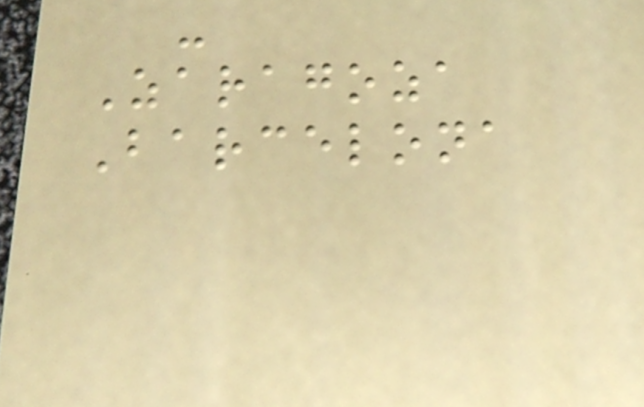-
Zaragoza
Barcelona
